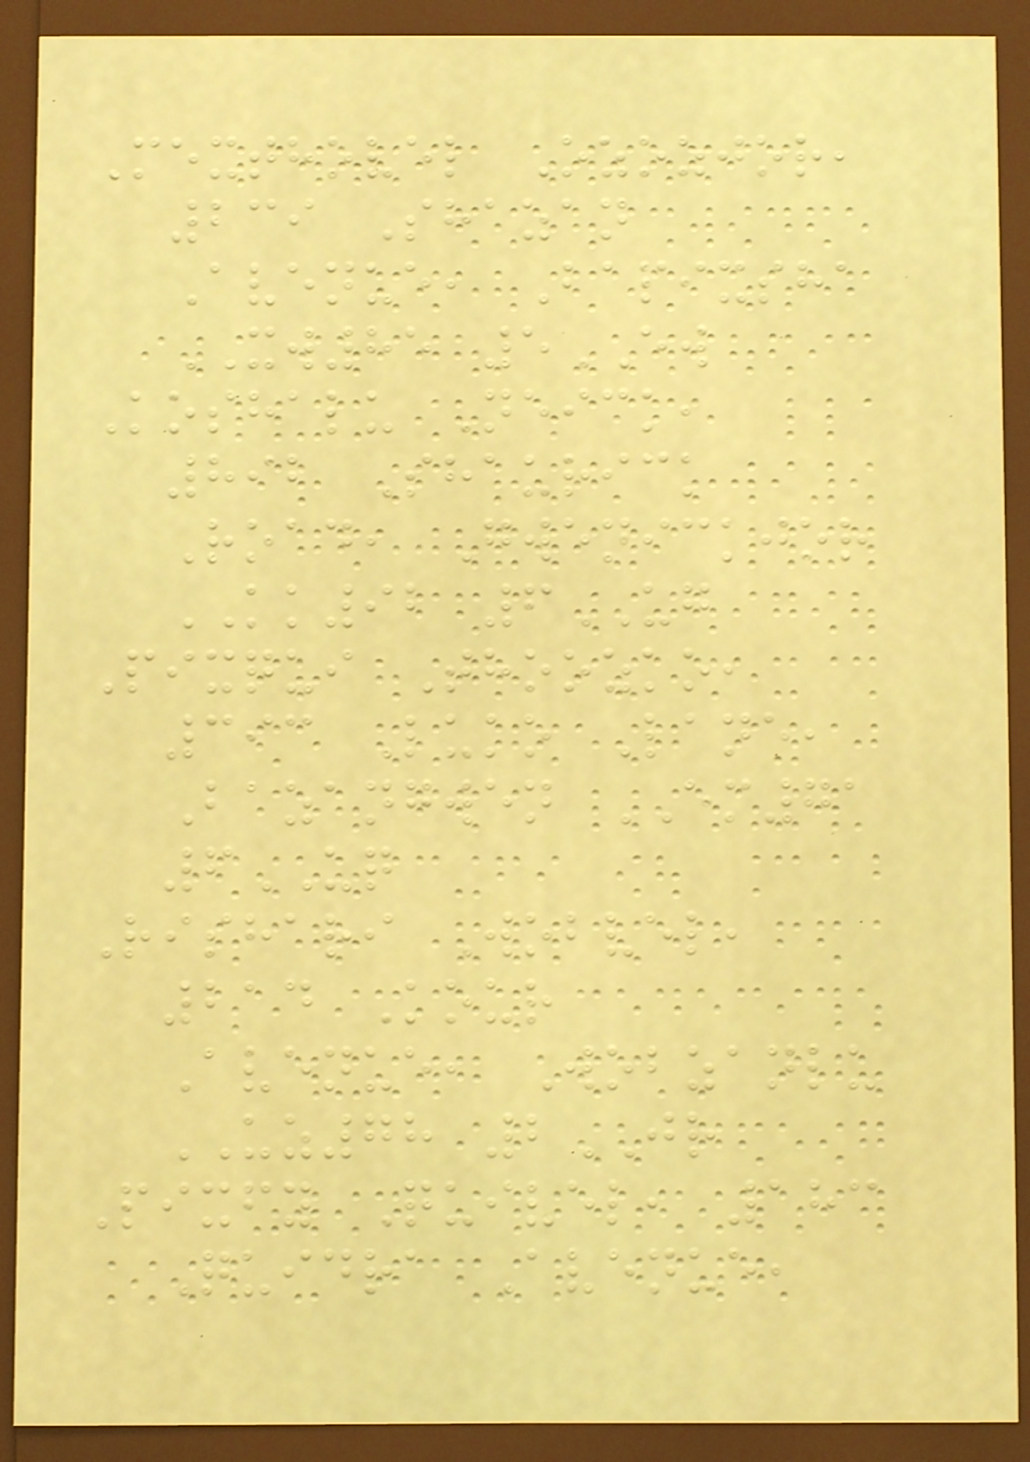Mexthovel Ozozjor,
239 Shazan
Avenue, Bapixsha
XW85 5EW
Koshalu Neick,
892 Shaurick
Road, Gwenickjor
KK92 6UG
Pixqui Thoozko,
393 Luko Lane,
Bazangwen EM71
6UQ
Rishari Wobvel,
214 Kour
Avenue, Wobzanlu
UZ78 2JR
Pixfy Quivel, 183
Quidra Avenue,
